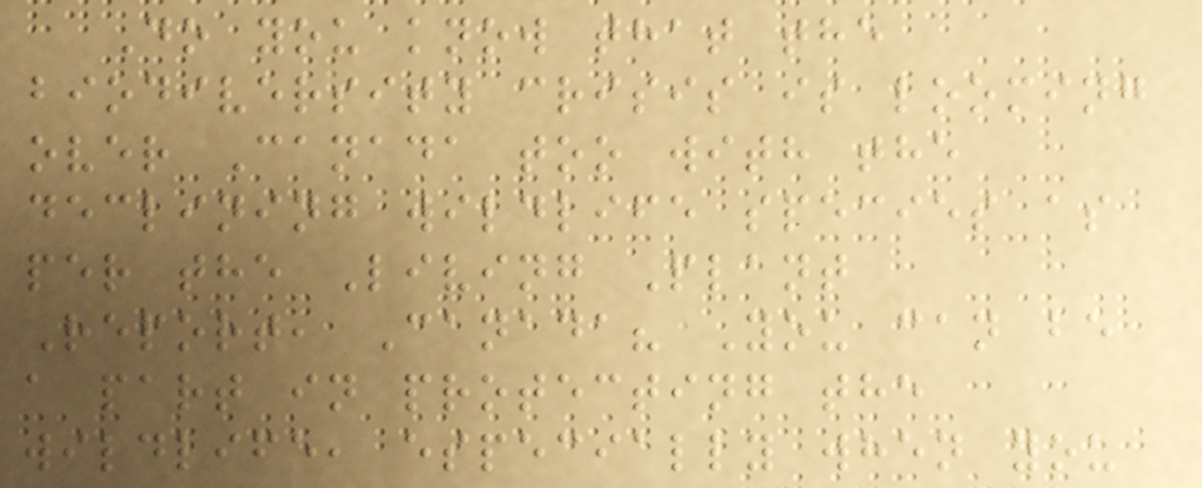Do you know that the
biodiversity crisis is looming
over Canada too with the
declining wildlife species as
per the Living Plant
Report, Canada? You can be
a part in protecting the
wildlife, especially when you
